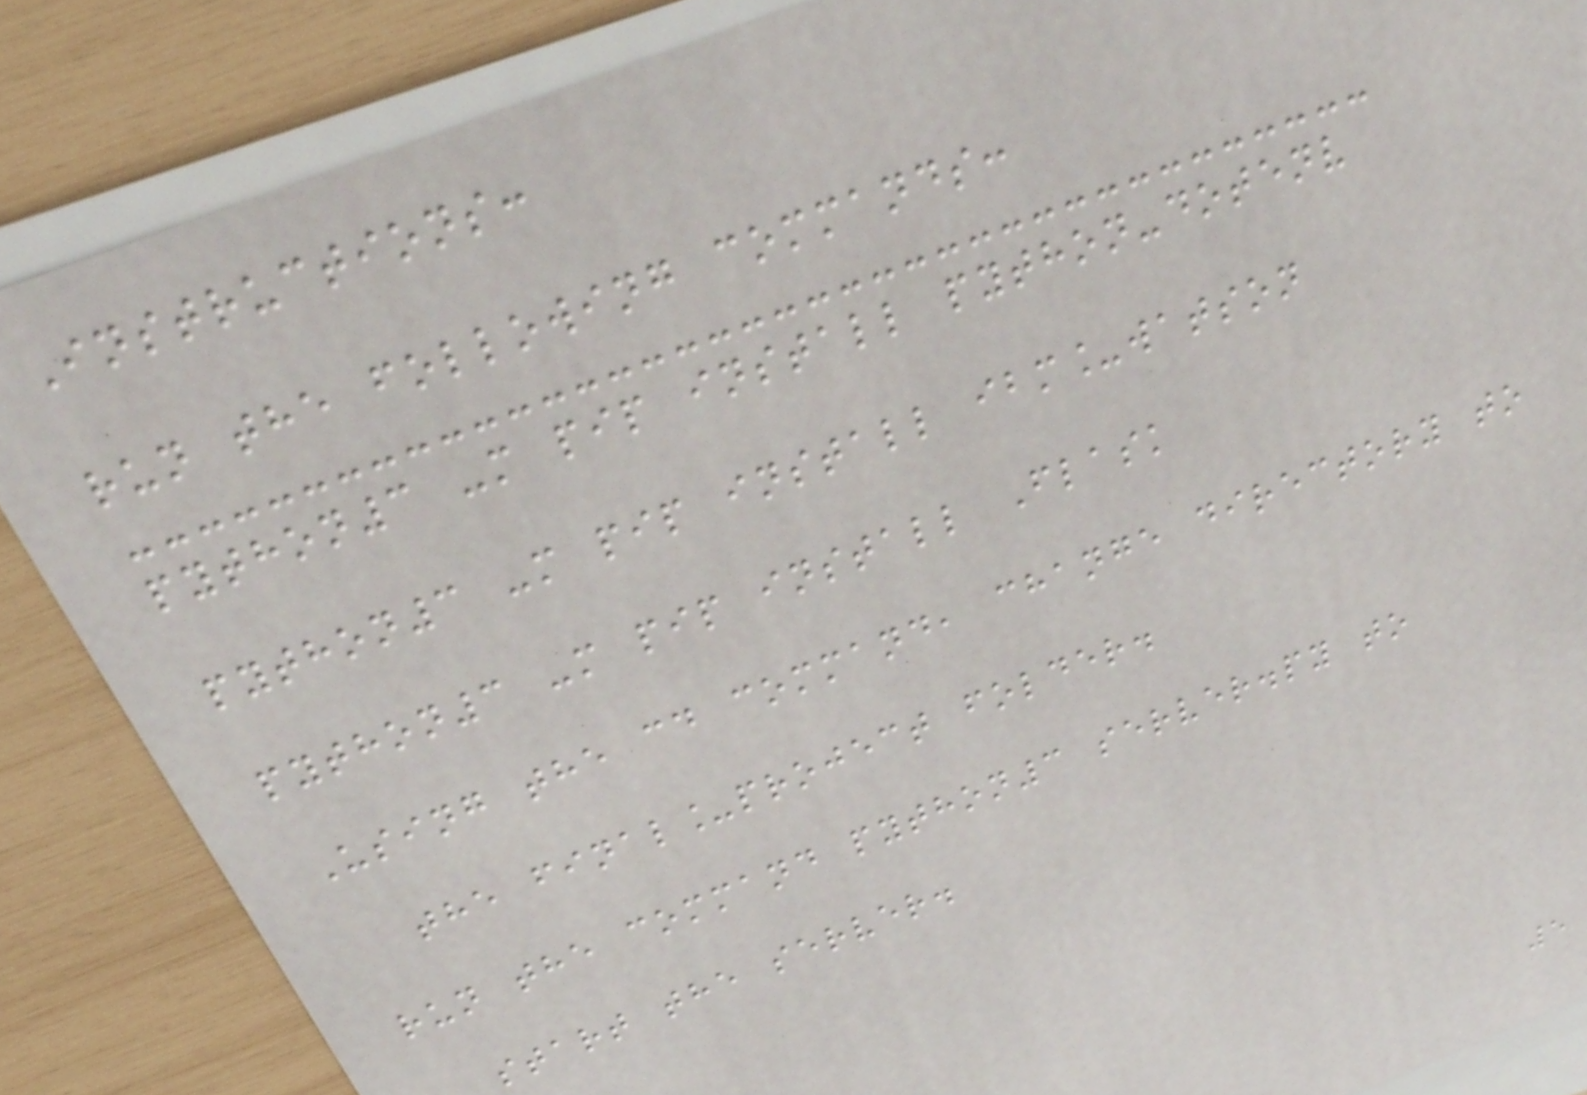Instructions:
run the following commands:
python3 -m pip install python-dotenv
python3 -m pip install ibm_watson
python3 -m pip install Flask
Using the cd command, change directory to
the final_project folder.
run the command python3 server.py to
start the server.
5
